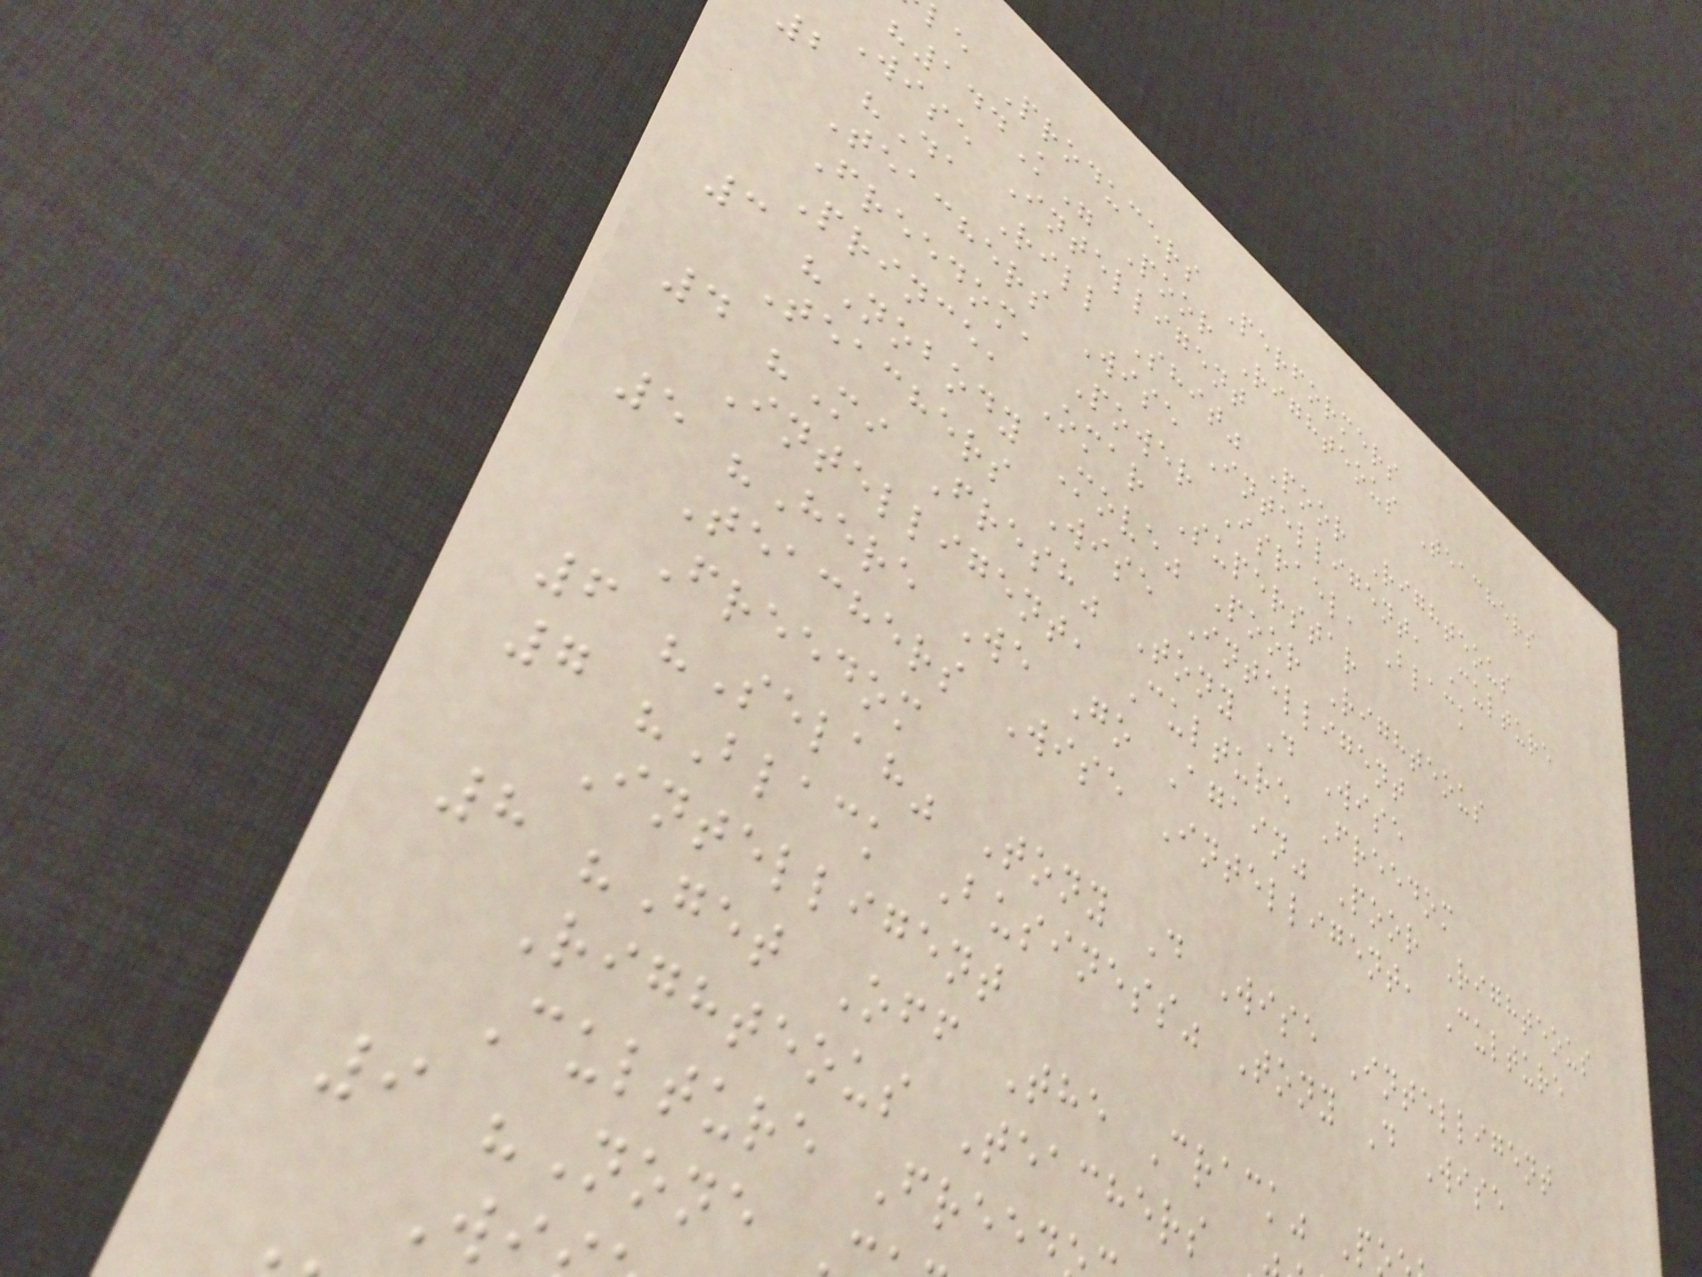le Producers Performers
"144K" Poor Righteous Teachers
Wise Intelligent
2 "Da Rill Shit" Poor Righteous
Teachers Wise Intelligent, Culture
Freedom, Power Israel, Black
Prince, Omar Superstar
3 "Nobody Move" Poor Righteous
Teachers Wise Intelligent
4 "Mi Fresh" Tony D Wise
Intelligent, Culture Freedom
5 "Here We Go Again" Poor Righteous
Teachers Wise Intelligent, Culture
Freedom
6 "Selah" Tony D Wise Intelligent
7 "Black Business" Tony D Wise
Intelligent
8 "Get Off The Crack" P
Righteous Teachers
Culture Freed
